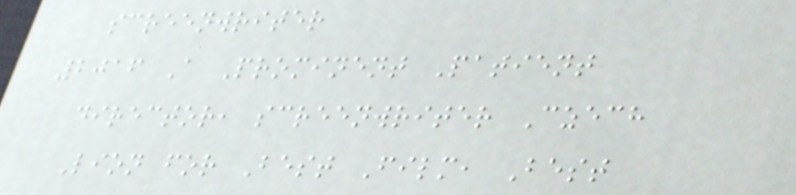screenwriter
2016 A Prominent Patient
director, screenwriter Czech
Lion for Best Film, Best
